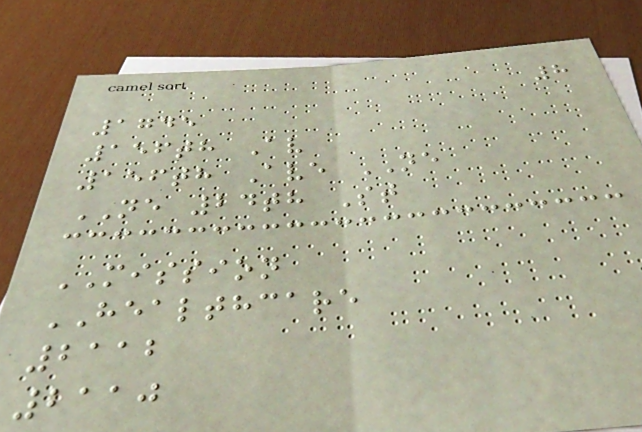8
1745
156th Av
156th Ave NE
NE 24th St
MISSION
HEALTHCARE
2112
2110
